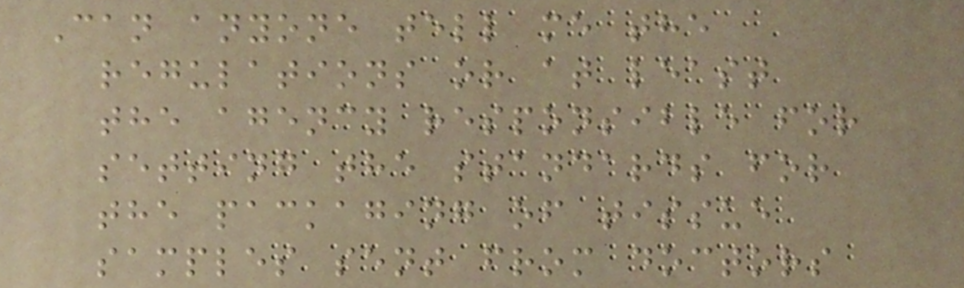Can anyone tell me the
regulations or at least
the agency responsible for
setting the standards for
the packaging of tissue
samples sent from doctors
